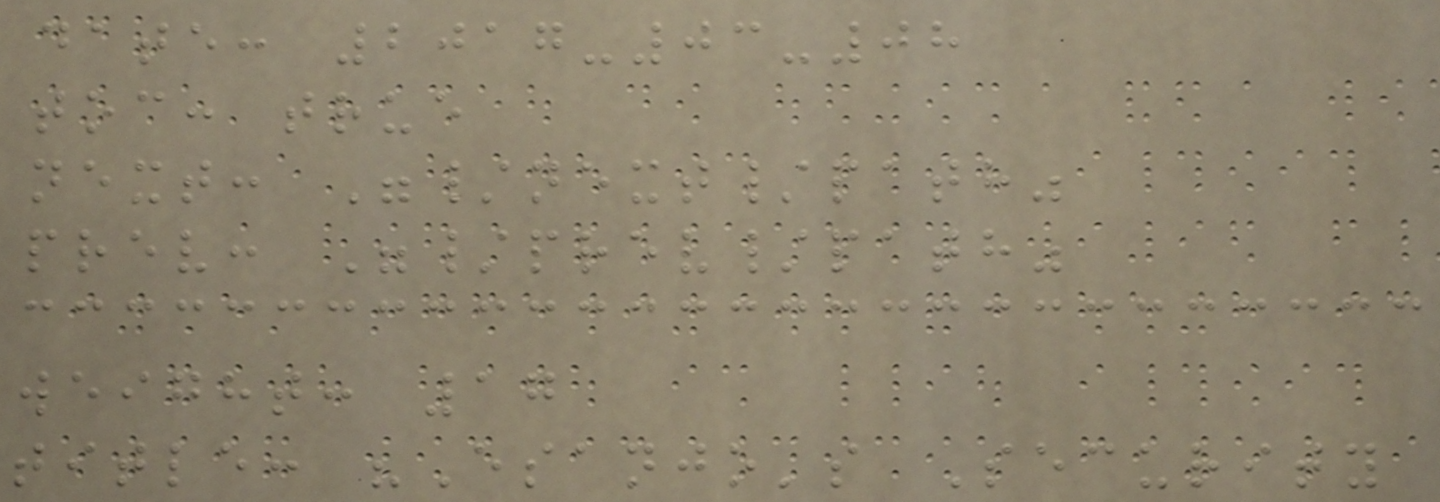date: 2017-03-08
toc: true
next: "/next/path"
prev: "/prev/path"
weight: 17
title: "Esanjo's Security
